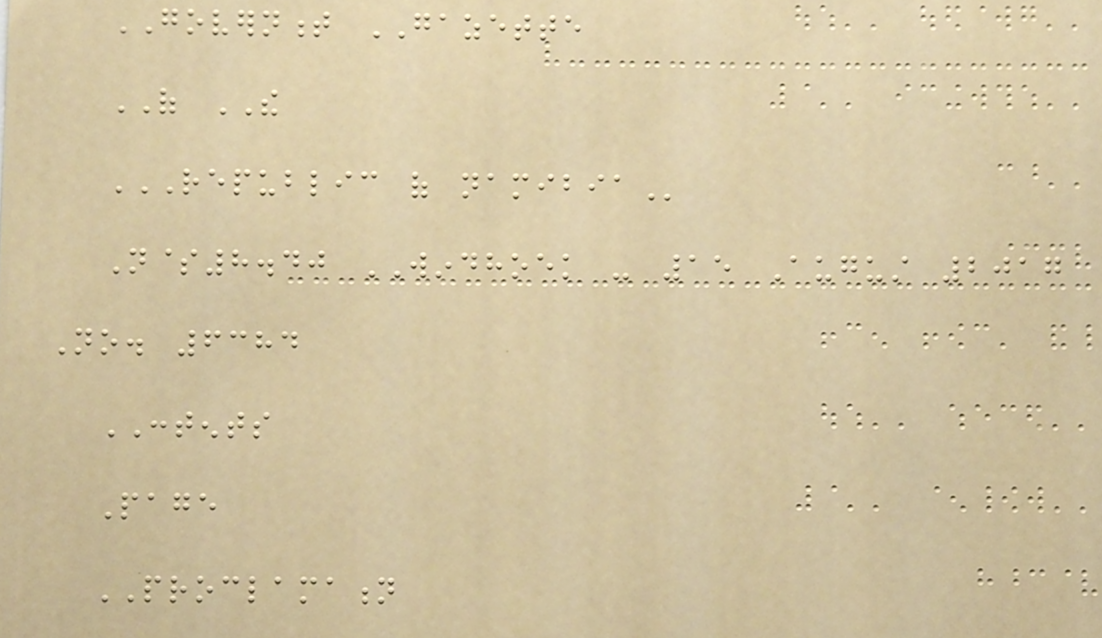GOVERNMENT GAZETTE
OF THE
REPUBLIC OF NAMIBIA
N$8.40 WINDHOEK - 15 August 2017
No. 6384
CONTENTS
Page
PROCLAMATION
